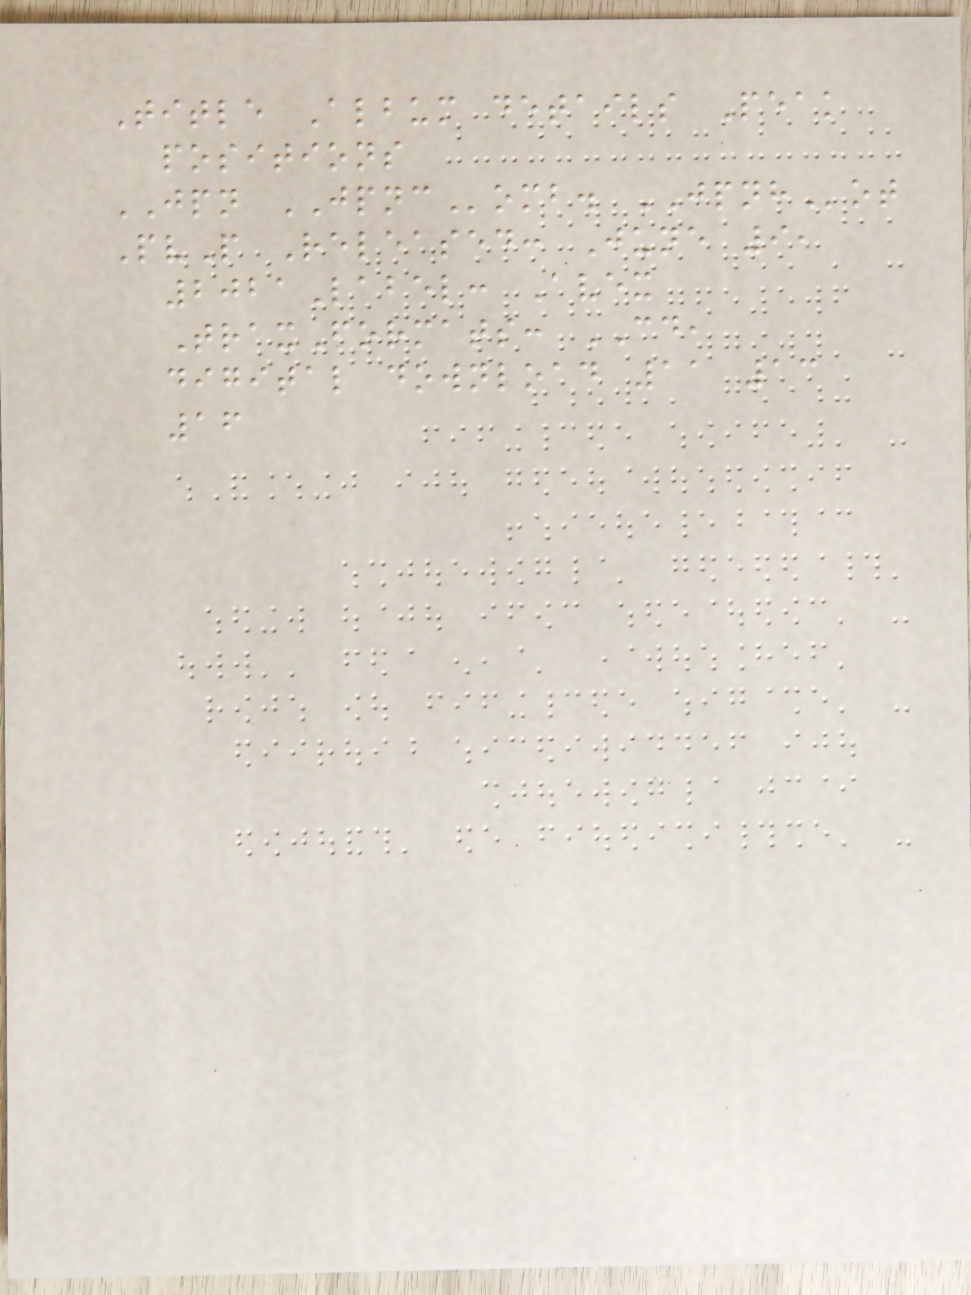Title Album details Peak
positions
JPN JPNComb. JPNHot
PvP Released: June 9,
2021Label: Avex
TraxFormats: CD,
digital download 11 13
16
